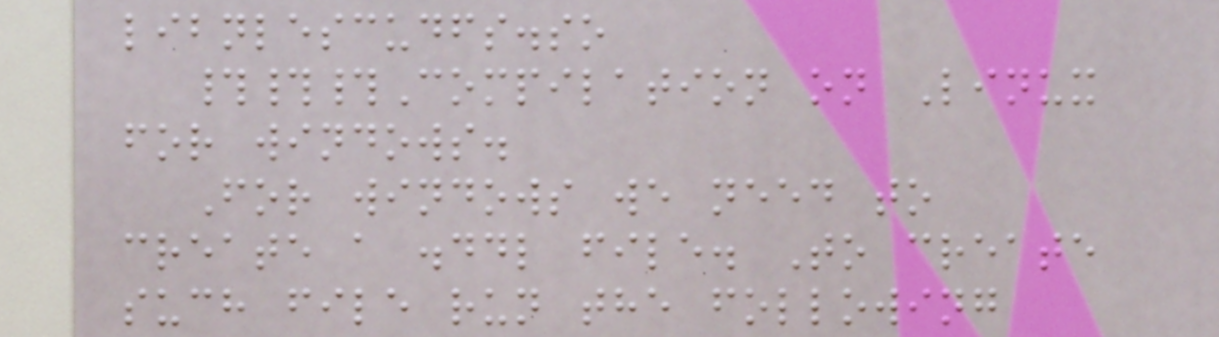libnlescudfs.so
###Compilation on Linux
for windows.
For windows we need to
create a .ddl file. To create
such file run the following
